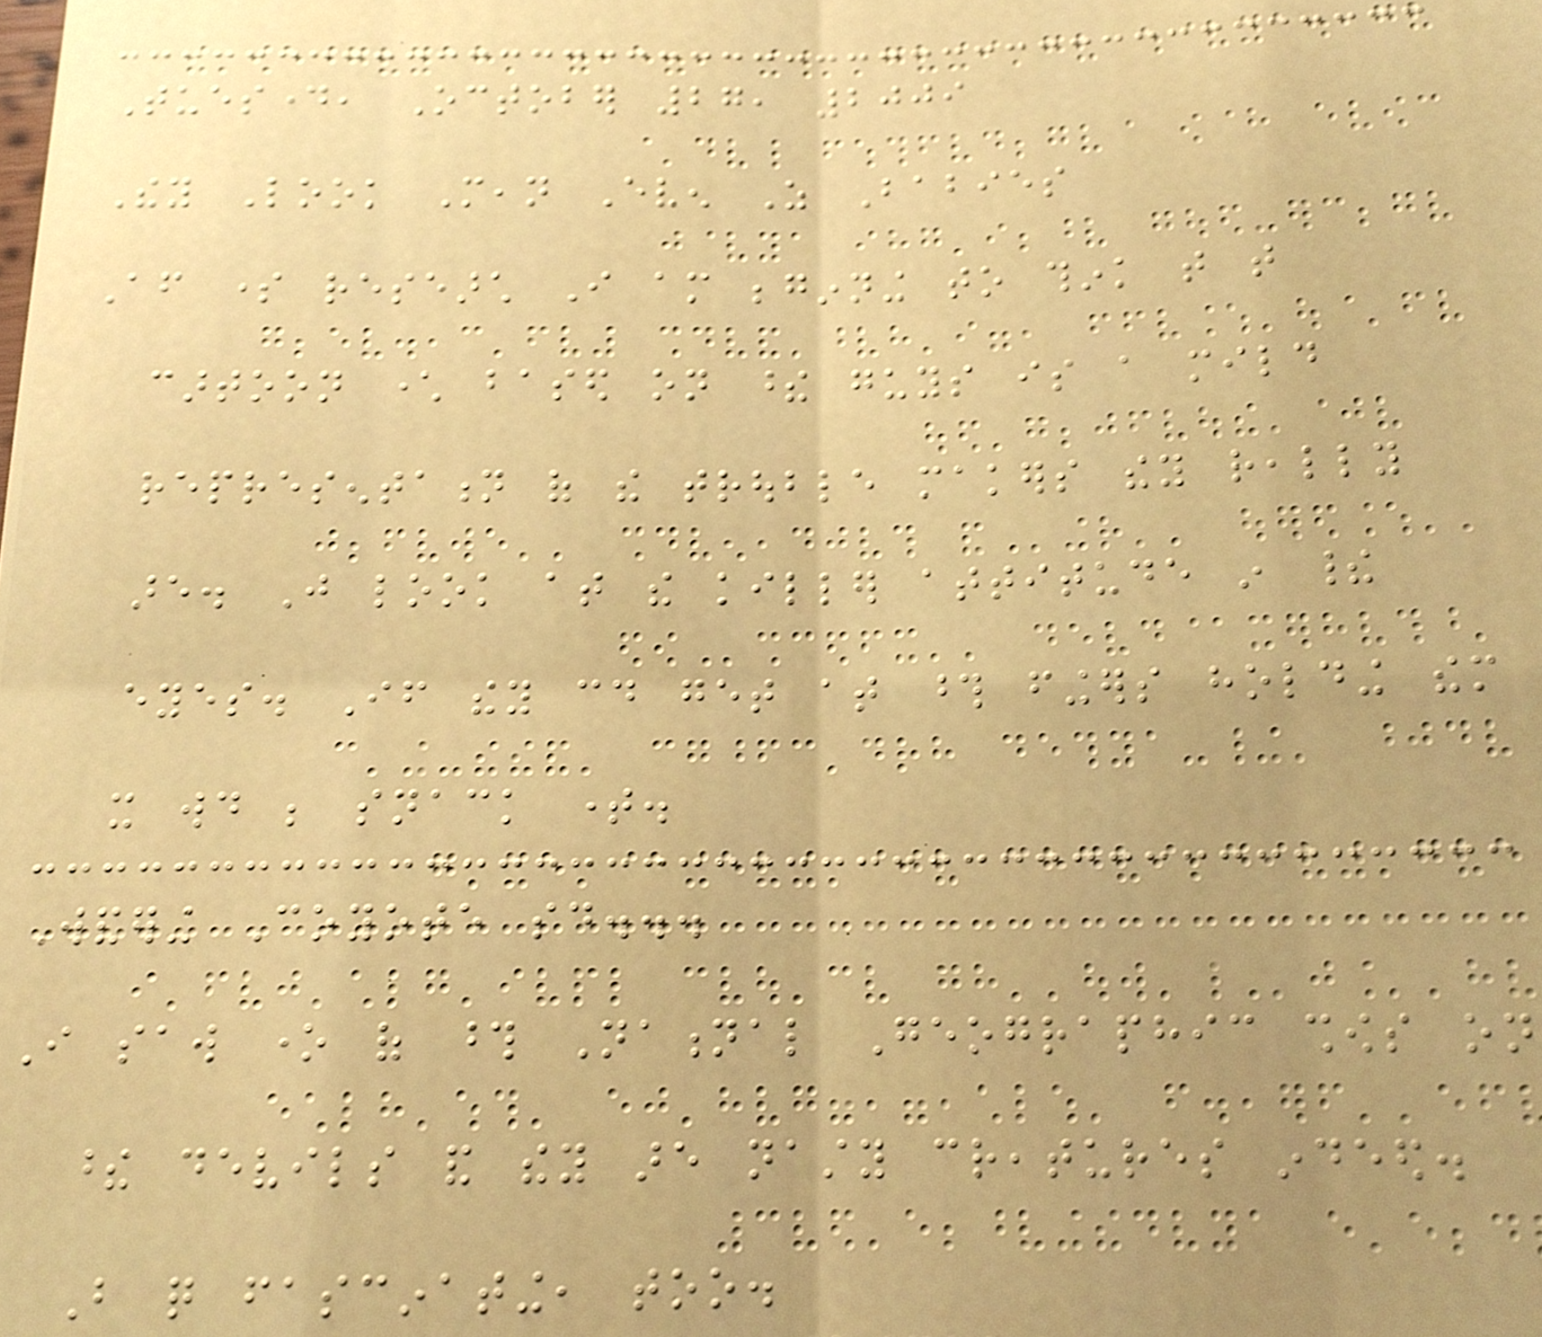Tuesday, October 27, 2009
They Look Mean Even As Babies
After some research I am beginning to think that that
cartoon character based on these guys is a mild
representation of the trouble makers they really
are. Just look at the killer attitude in their
eyes. If they could get at those fingers holding them
it would be snack time.
Wandering Coyote said...
I saw one of those National Geographic shows on
these devils and they are nasty creatures indeed.
But quite fascinating, too.
